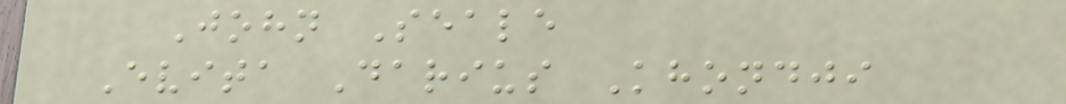John Seale
Evita Darius Khondji
